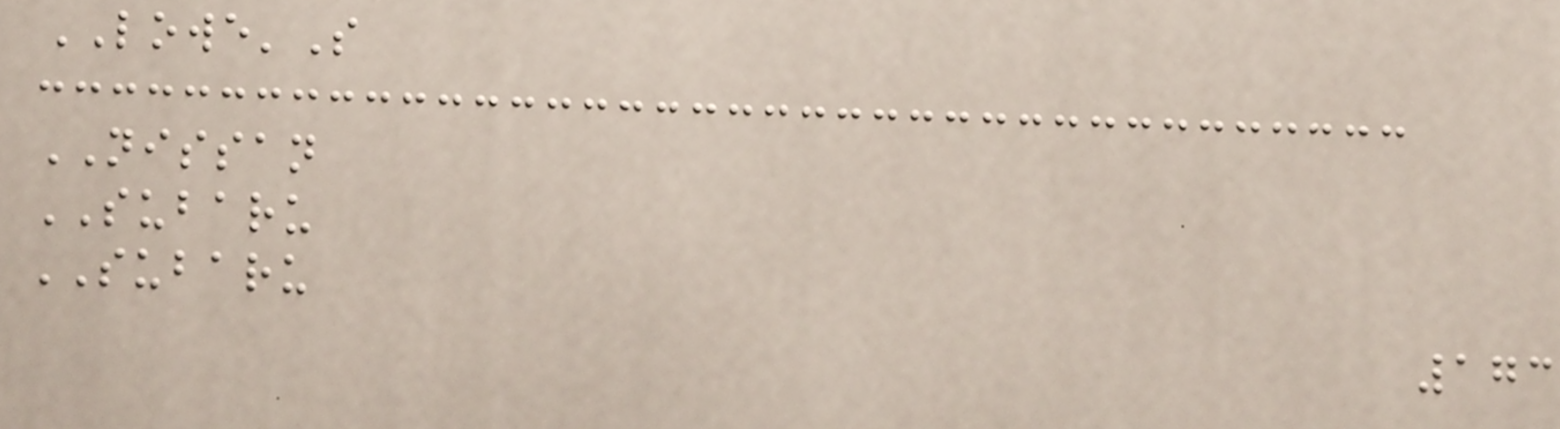LOWE'S
NISSAN
SUBARU
SUBARU
173
